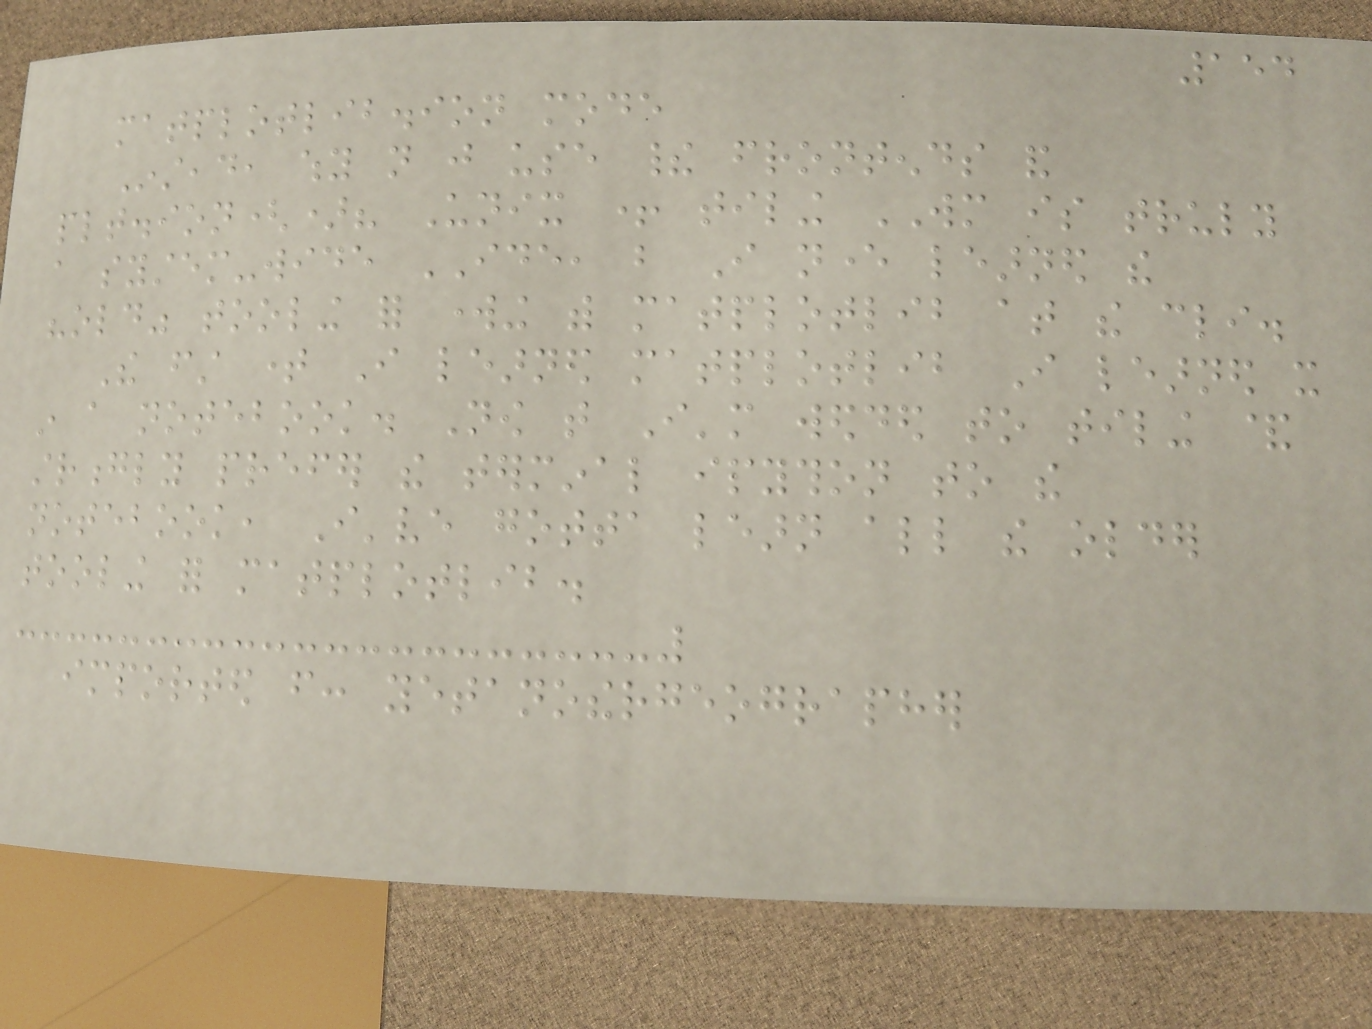154
matplotlib.ion mode
Instead, why not just use their frontends and
plt.ion()? Unix + tiling WM is truly
a system-wide IDE, but I never learned the
"old" tooling for working with matplotlib at the cli.
The first time I learned matplotlib I learned it
in a notebook. Now that I'm wedded to tiling &
strongly prefer the terminal ipython to the
notebook, I've gotta learn all the older
tooling for matplotlib.
imported from: yetanothergeographer
